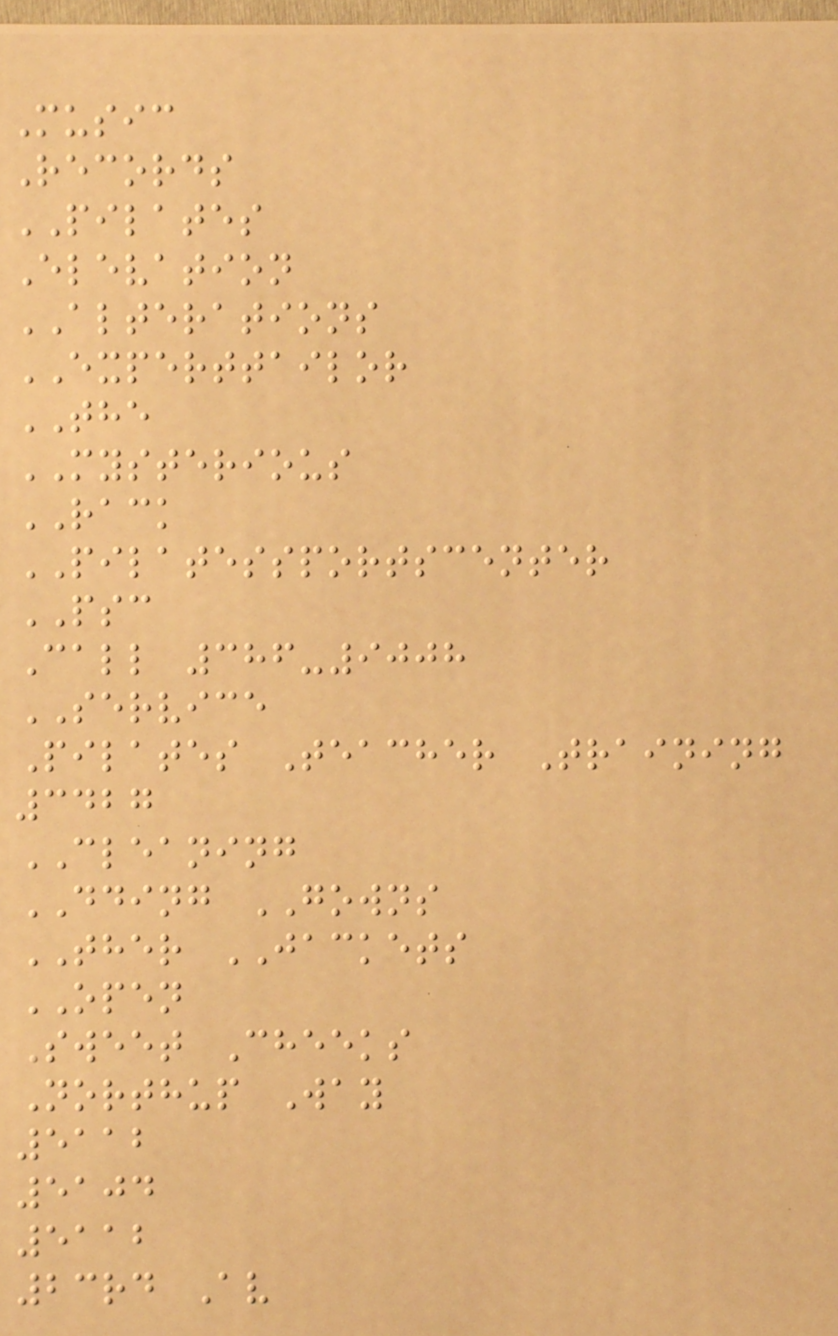Music
Records
PILATES
Elevation
ALTERATIONS
EXPERTTAILOR
THE
MYSTERIOUS
RACK
PILATESSPORTSCENTER
PSC
Call 386-9008
SERVICE
Pilates Teacher Training
3427
CLEANING
DDING GOWNS
THER JACKETS
OPEN
Sweet Cheeks
Northup Way
5112
5104
5112
23rd Av
